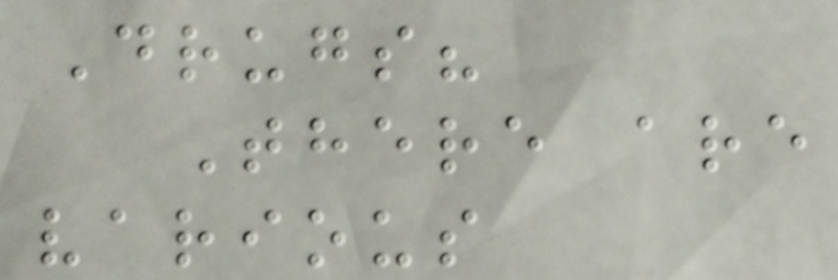Drugs?
There are
various
